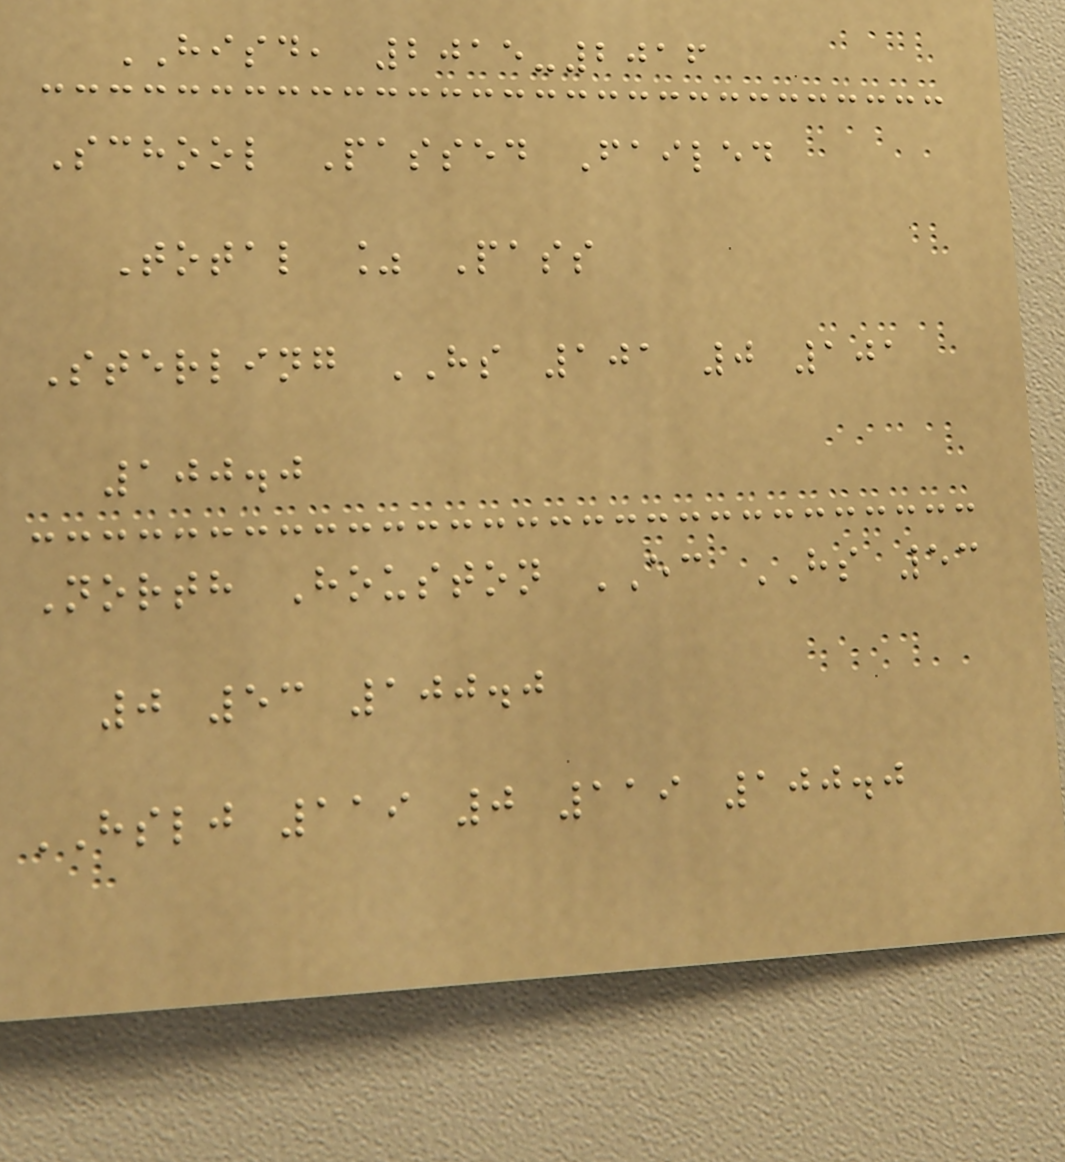HISD, 2015-2016
School Passed Failed
Total % Pass
Sterling HS 101 0 101
100.0
North Houston EC HS 53
0 53 100.0
HSLJ 119 0 119 100.0
